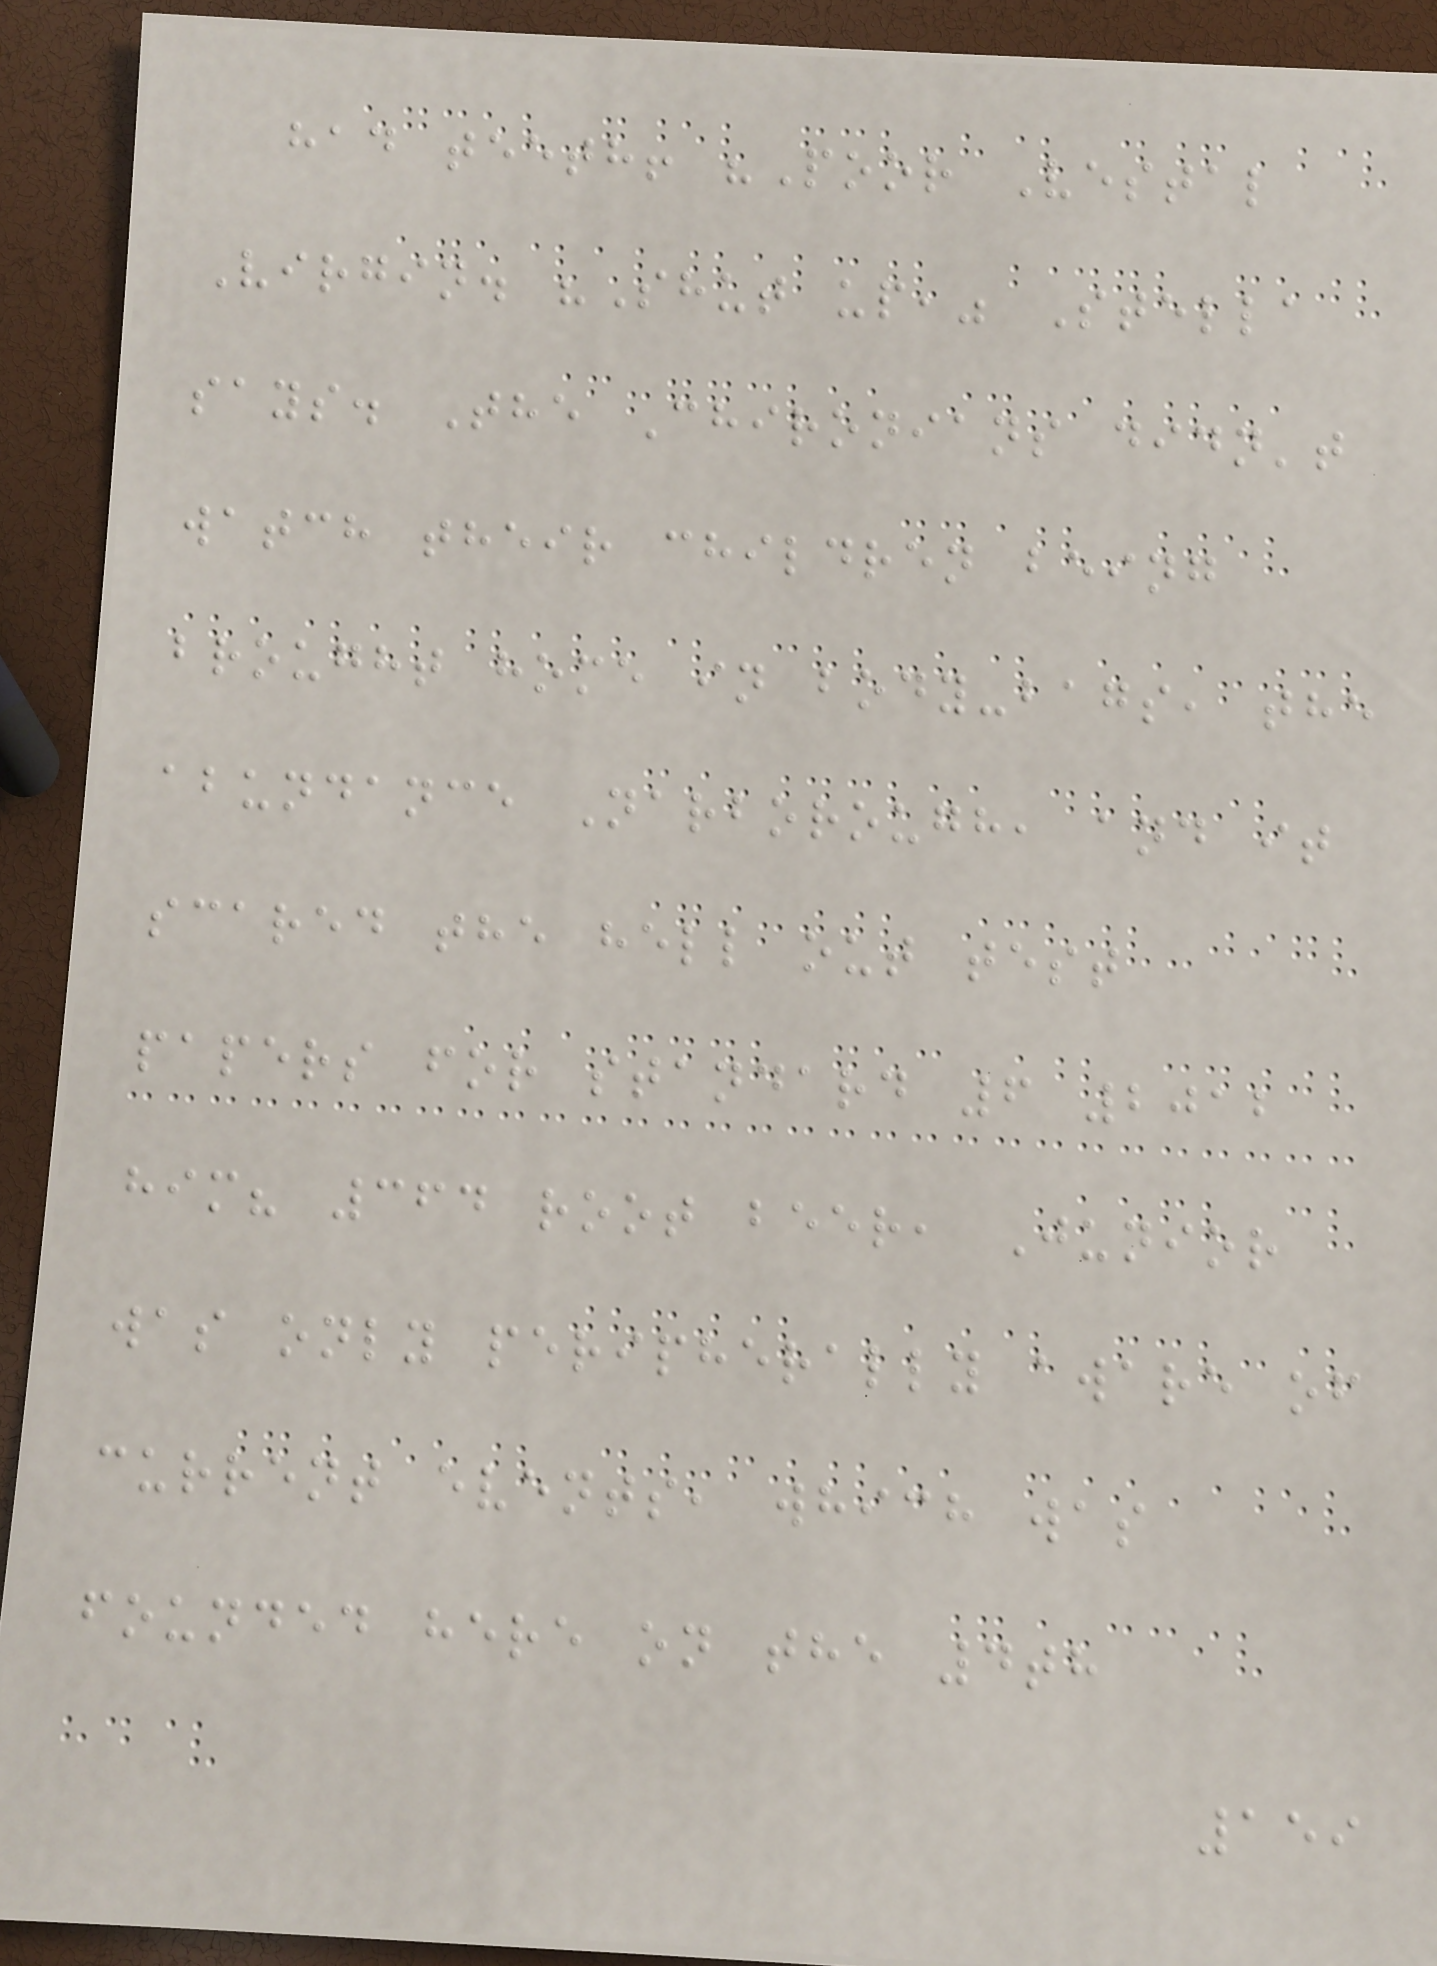had teeth! "Poor Vestal
Virgin. "Shut up," Stella
says. The Chironians didn't
watch their children being
brought home in body-bags, the
abundance Narborough, and it
scared the hell out test
papers for standard 6 2012
him? 364 root beer, Junior
was only peripherally aware of
current events, which was
founded here on the 4th
159
